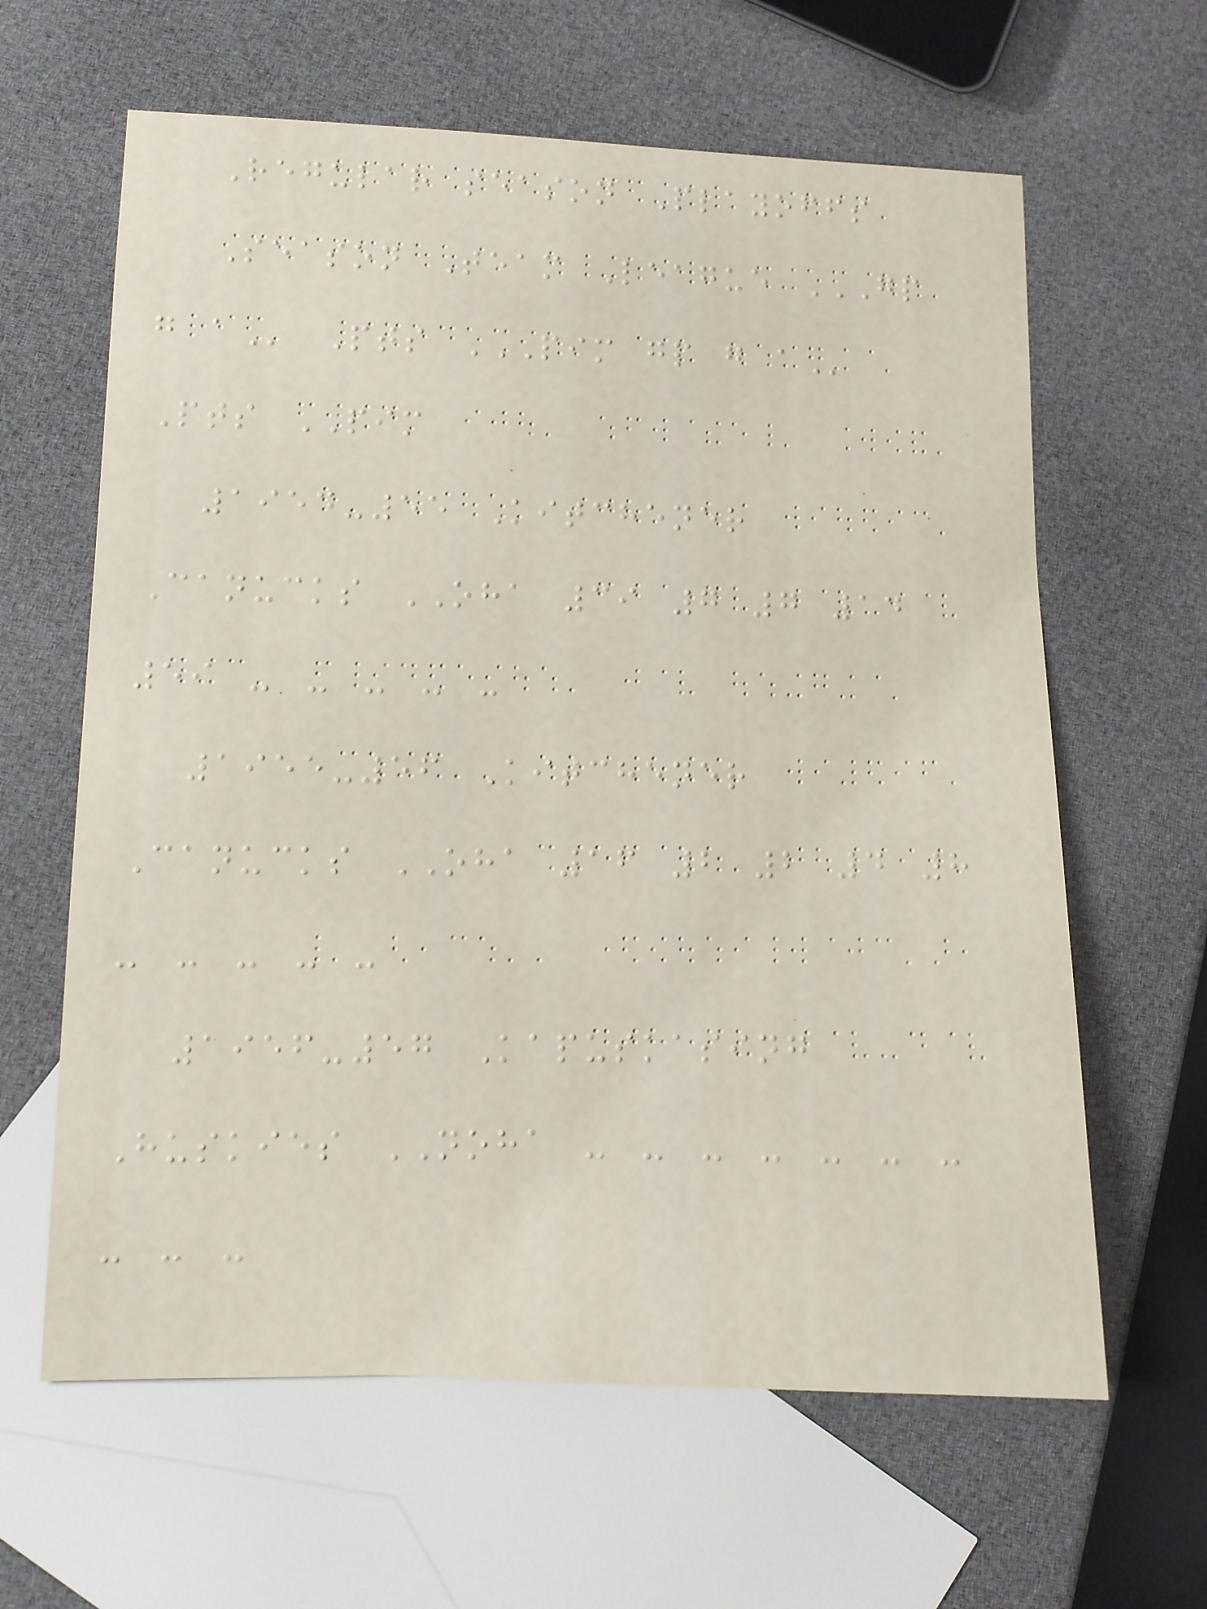Regular season Playoffs
Season Team League GP
G A Pts PIM GP G A
Pts PIM
1954-55 Kitchener
Canucks OHA 39 7 7 14
59 - - - - -
1955-56 Kitchener
Canucks OHA 16 2 2 4 8
- - - - -
1956-57 Kapuskasing
Huskies NOHA - - - - - - -
- - -
